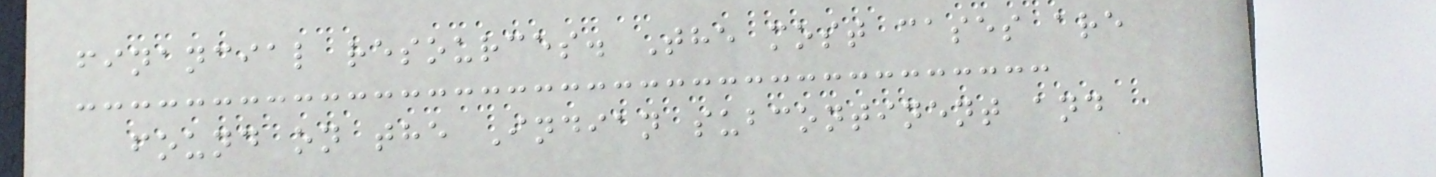financial resources. The most cases are
found on the Indian subcontinent and
